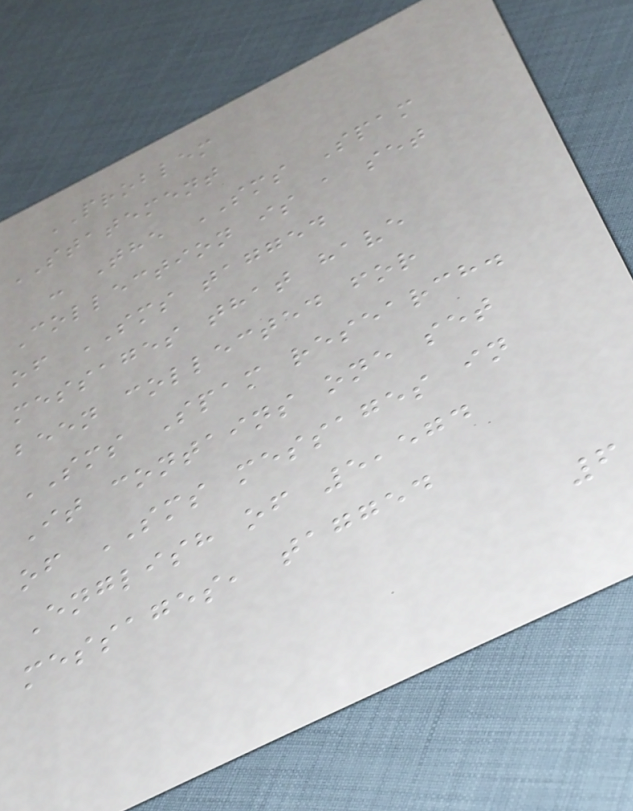PROBLEM
STATEMENT
- The SMS Spam
Collection is a set
of SMS tagged
messages that have
been collected for
SMS Spam research.
It contains one set
of SMS messages in
English of 5,574
messages, tagged
6
